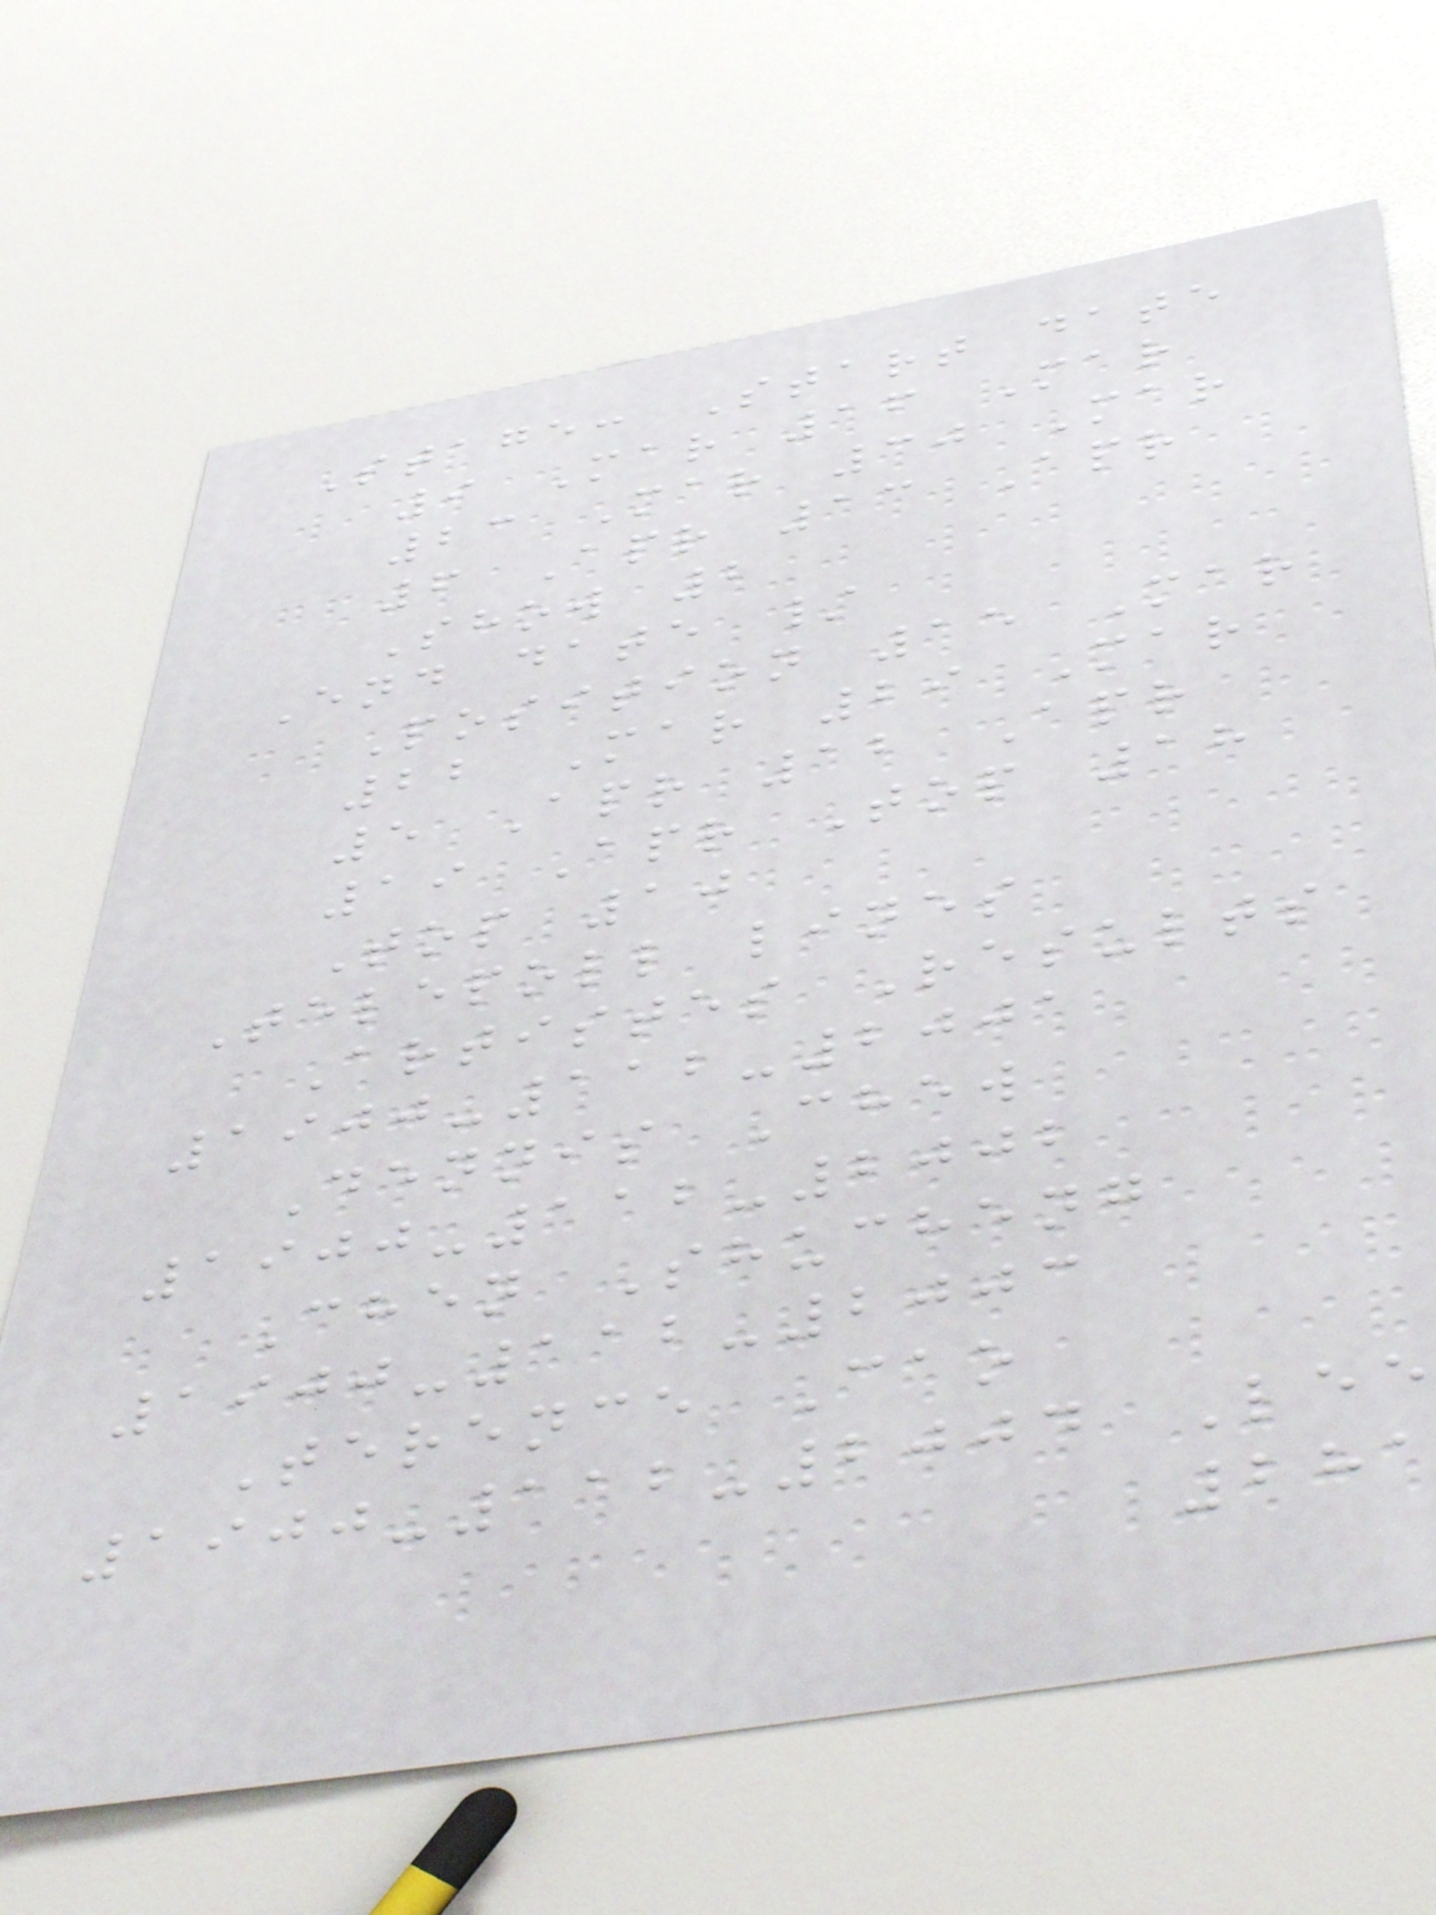Stage: Start date
9 Mar 16 Mar
23 Mar 30 Mar
6 Apr 13 Apr
Show 2
End date /
Position 15 Mar
22 Mar 29 Mar
5 Apr 12 Apr
19 Apr Top 18
Top 10
Telepoll lines
Artistes Results
1900-112-2001
Dennis Chew
1900-112-2002
Chen Shucheng
1900-112-2003
Terence Cao
1900-112-2004 Lee
281
